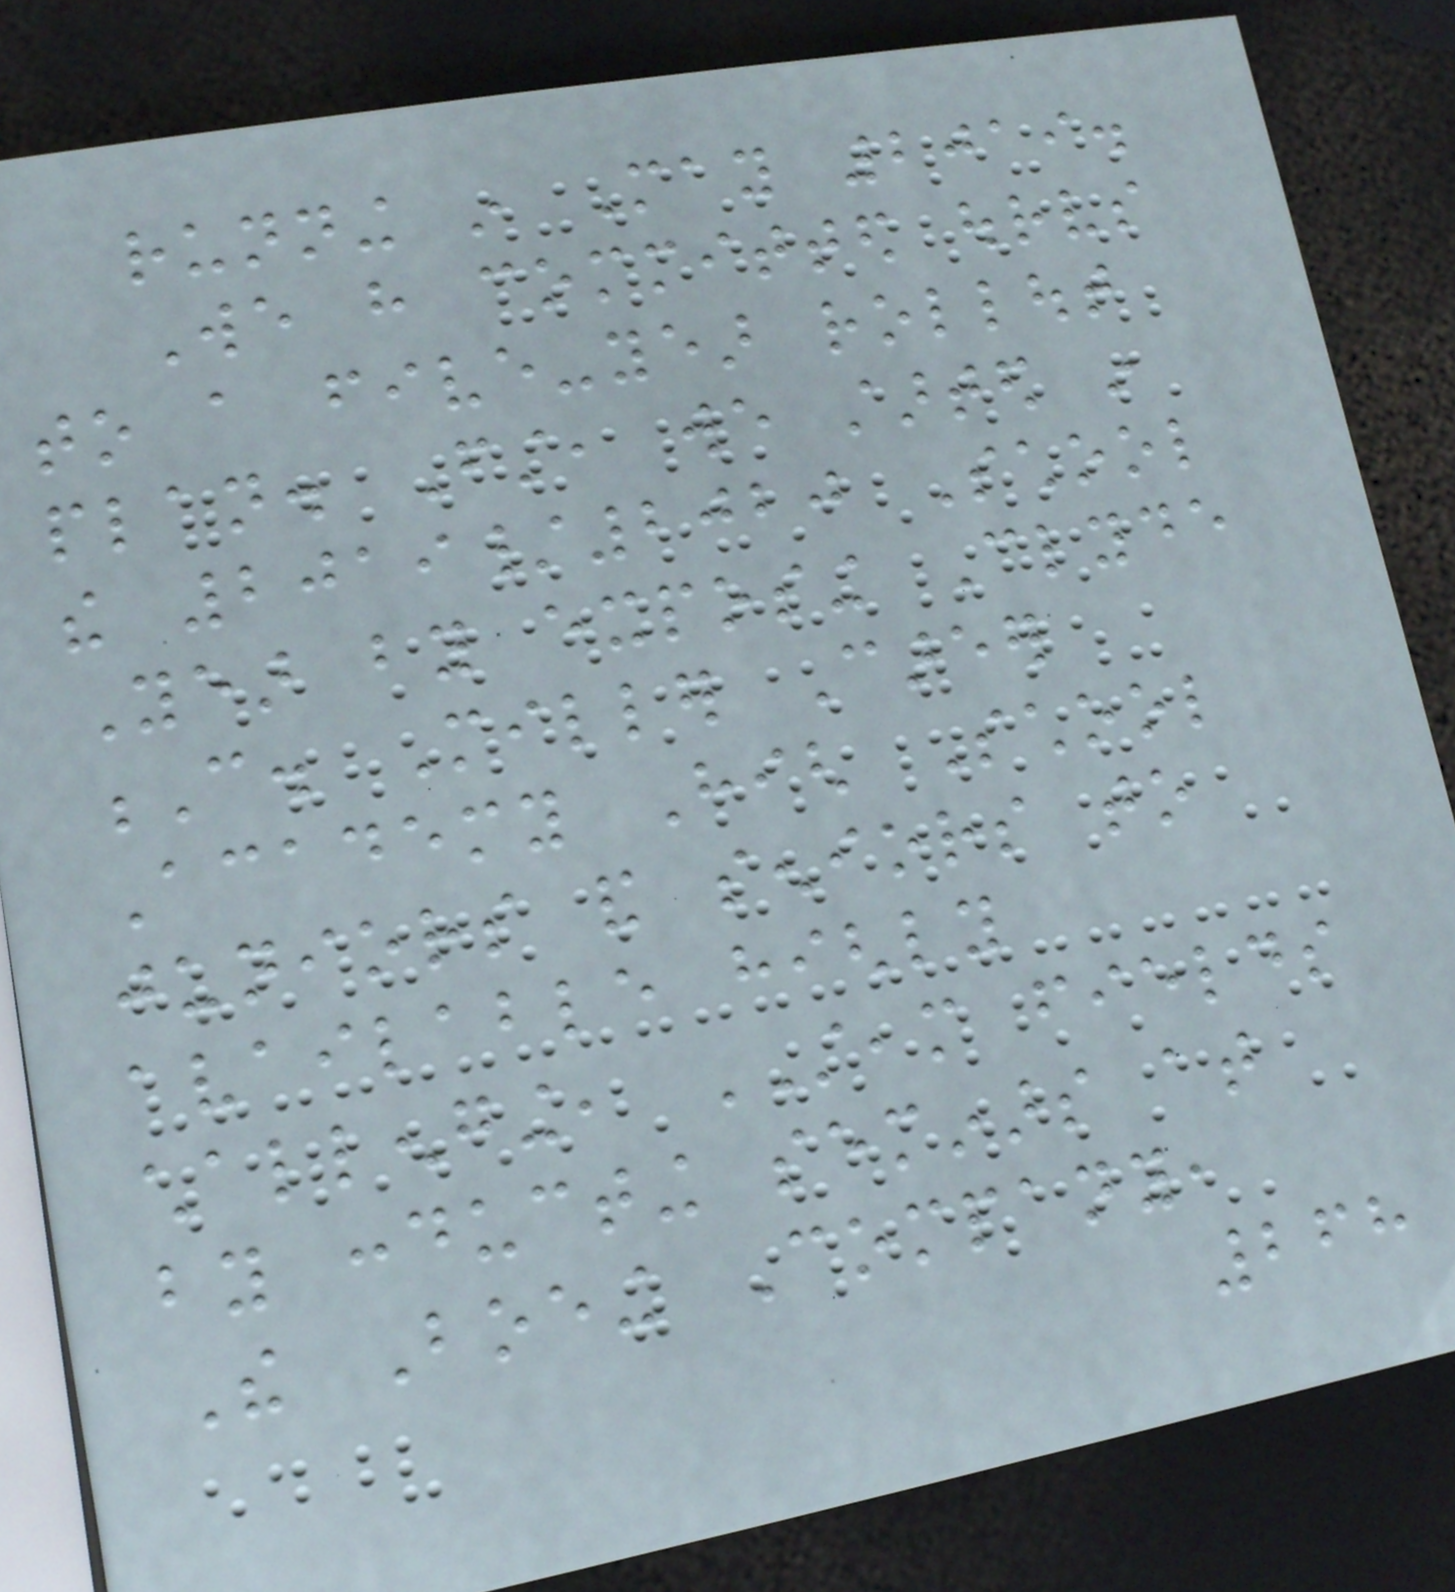running in May 2019.
We have committed ourselves
to a five-year rollout
plan. First, we started in
the 2019/2020 School
Year by exposing Clyde
C. Miller Career
Academy High School
juniors and seniors to
available highly
challenging, STEAM fields
by conducting seminars at
The Boeing Company,
268
